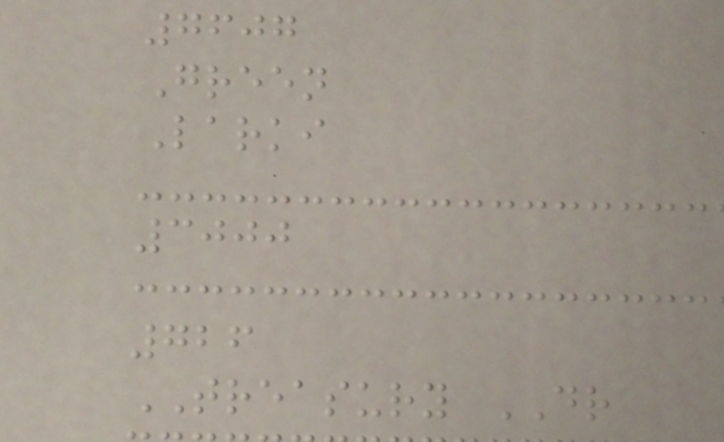7607
Green
Larki
3000
726
TREASURY DR
